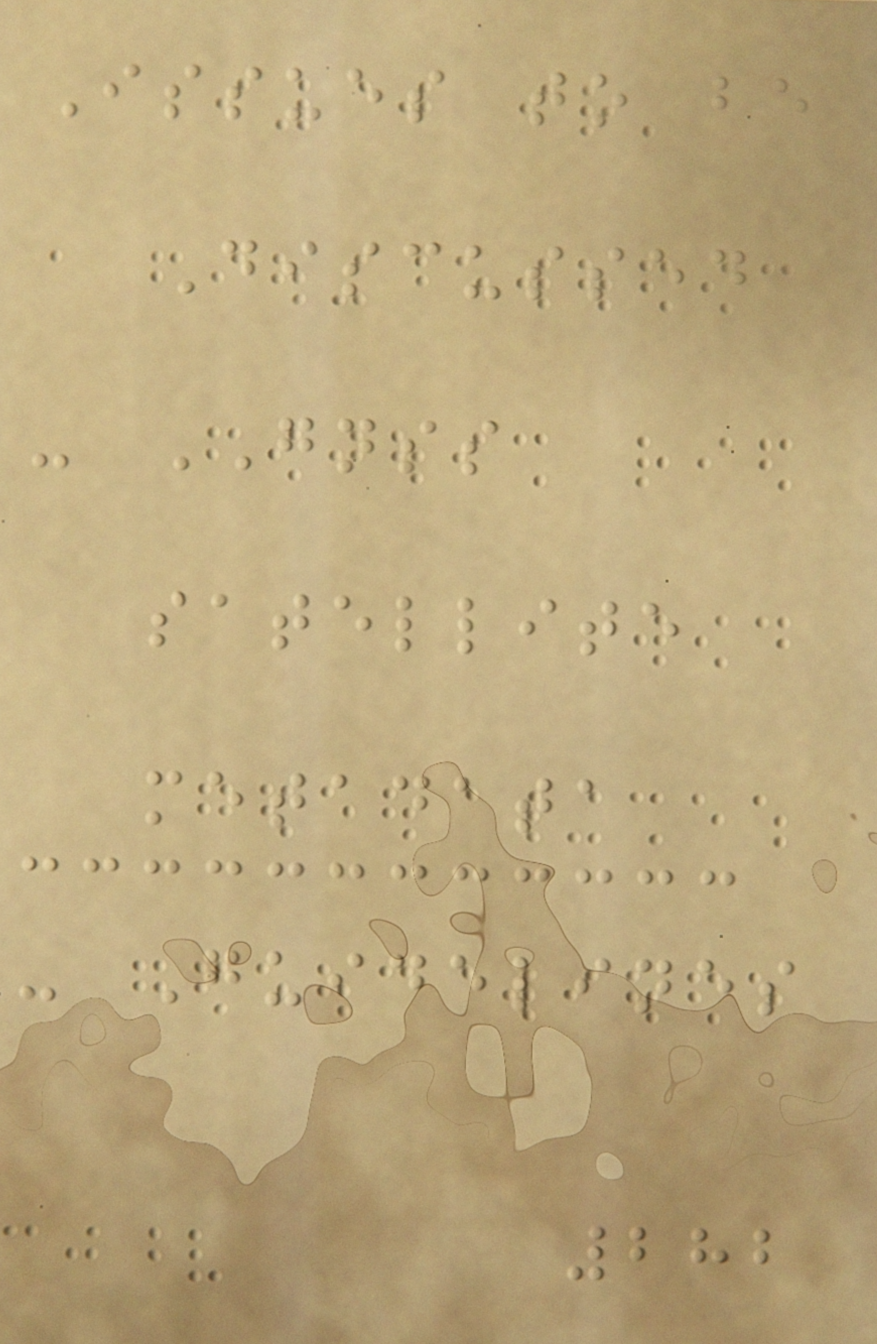Issues to be
Discussed
- GNSS
satellite
metadata
- Guidelines
282
